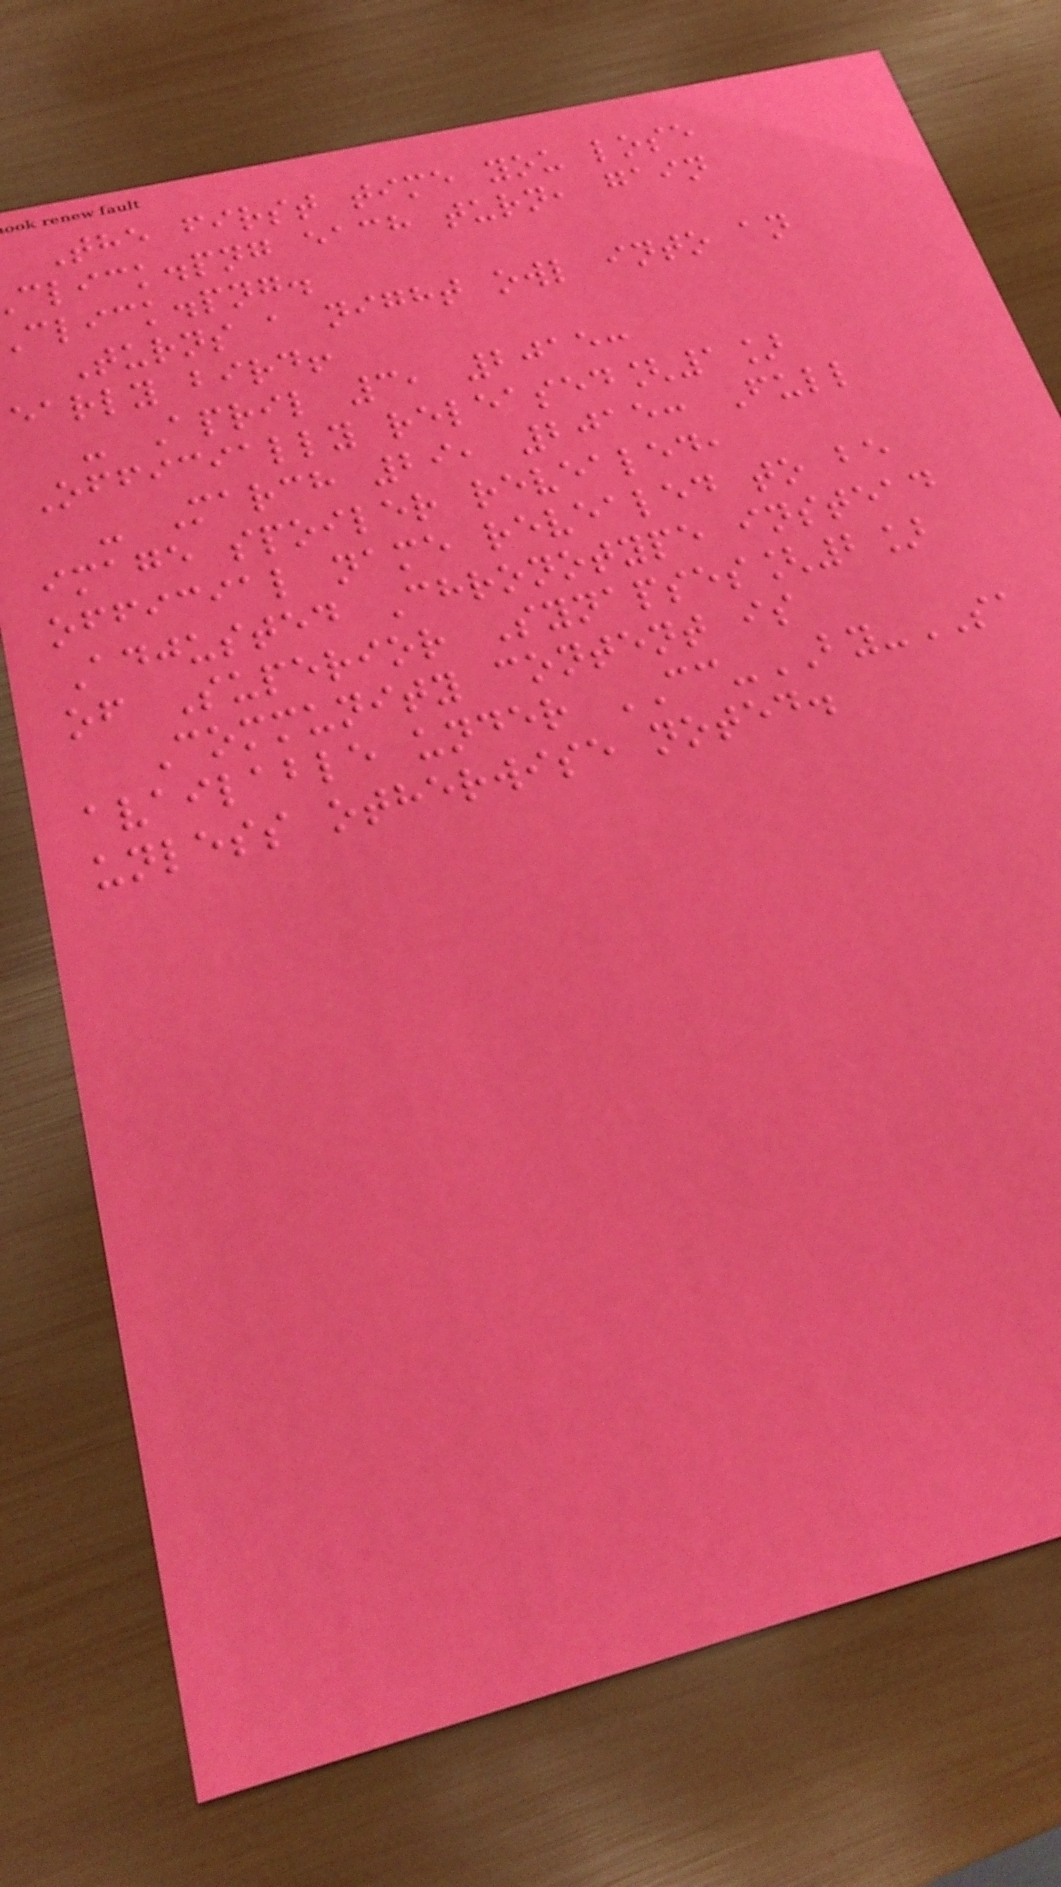The first time you lose
click.png each turn, gain
click.png.
Turns a night owl into an
early bird!
- April 3, 2015:
Officially released[1]
- March 29, 2015: Full
image spoiler revealed,
official name revealed to be
Adjusted Chronotype instead
of Superior Synapses[2]
Community content is
available under CC-BY-SA
unless otherwise noted.
